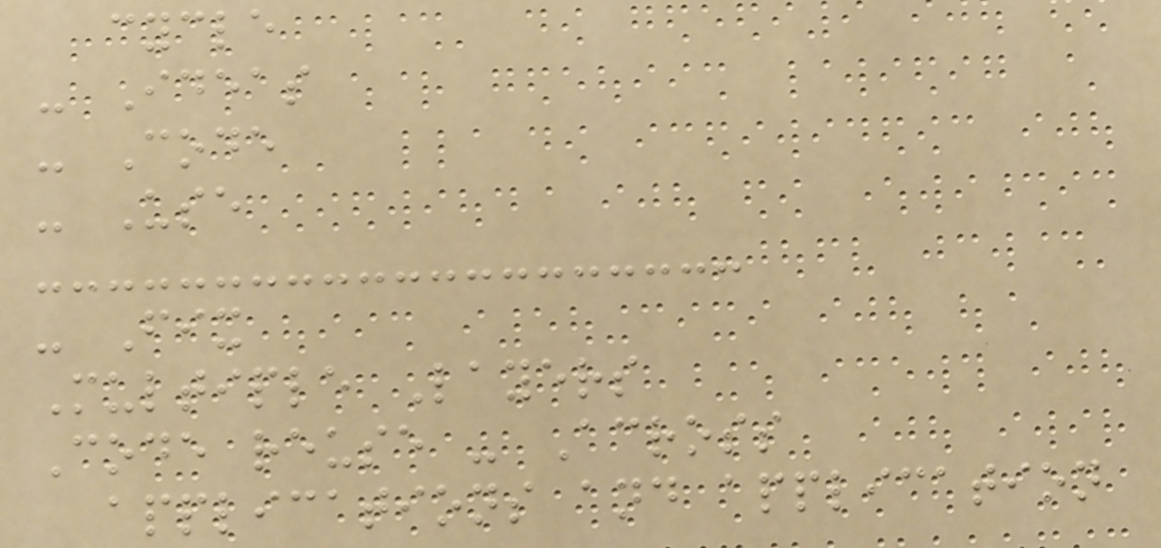cycle
- Ideas
- Code
- Use
- Fix
Multiple Layers
Code reuse - Across
applications and application
